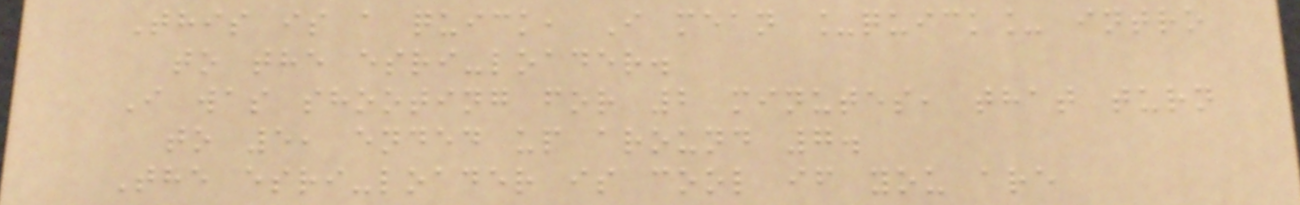This is a quick, I mean _quick_ intro
to the esri-loader.
I was shooting for 2 minutes, that turn
to 5, ended up around 7.
The esri-loader is cool if you are
